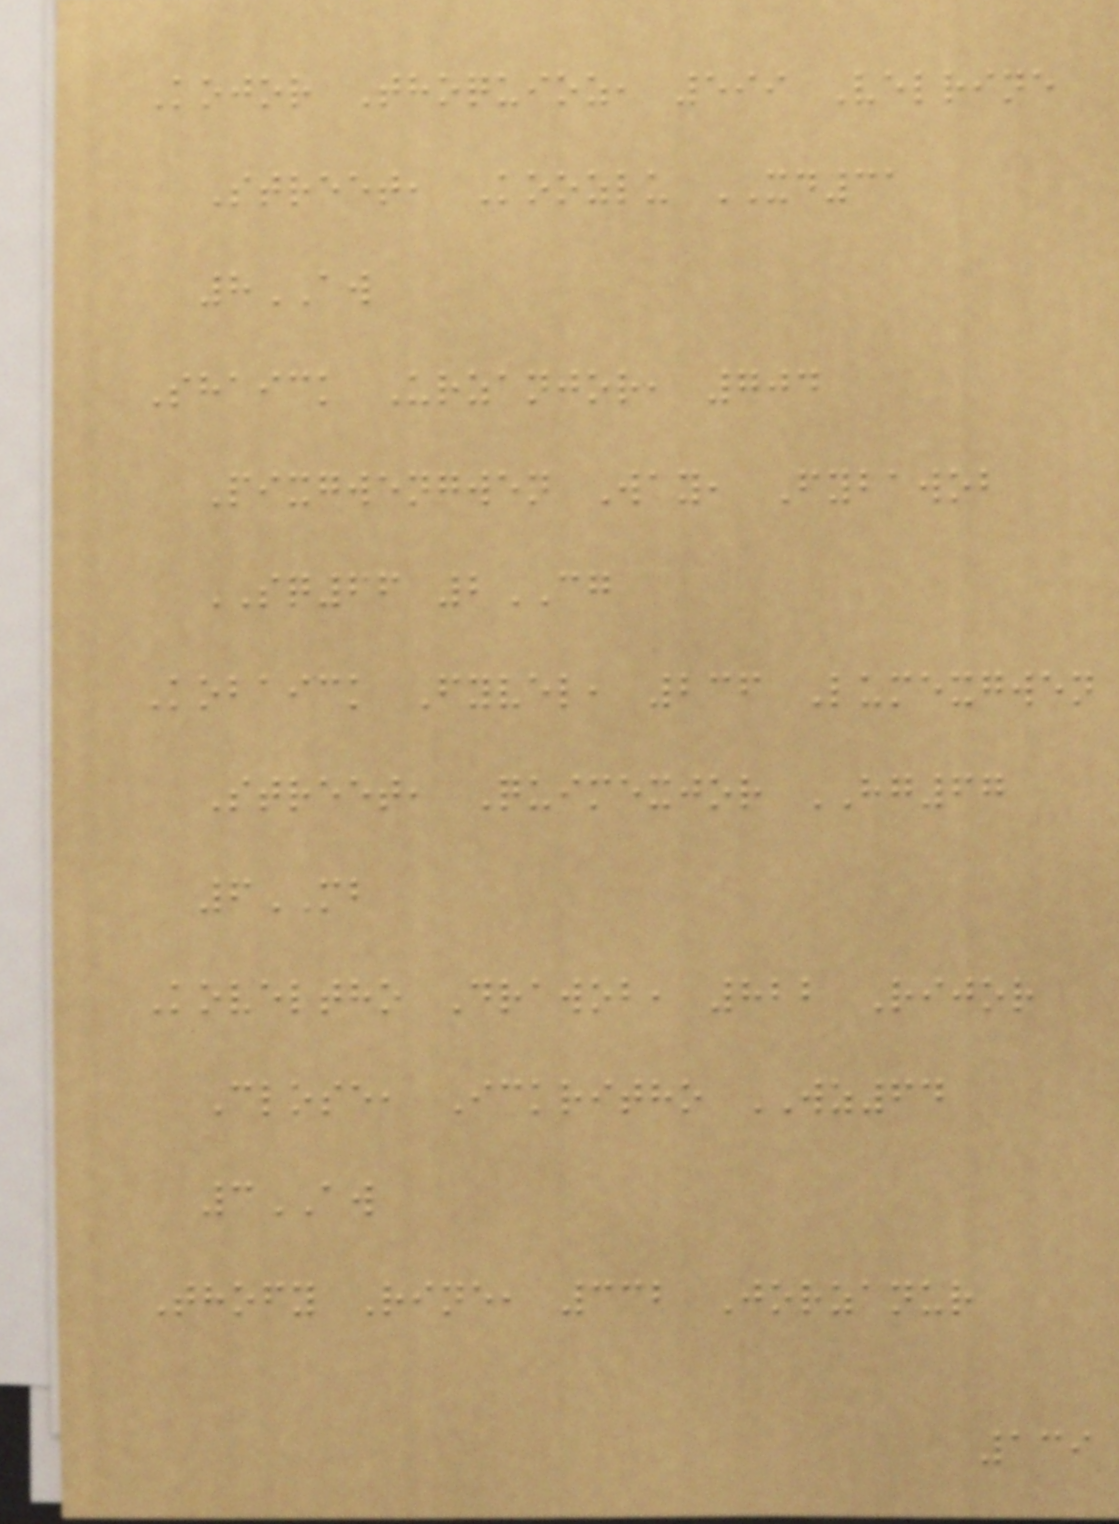Kojor Thoquioz, 599 Velrine
Street, Koozlu XD31
8AW
Shaick Urzanjor, 704
Pixgwengwen Way, Fybawob
SQ66 2CG
Kobaick Fyvel, 236 Lumexgwen
Street, Quimexjor HG67
6MB
Koveltho Drawob, 822 Rijor
Close, Ickritho WZ64
3AW
Thofy Rine, 332 Jorzanur
139
